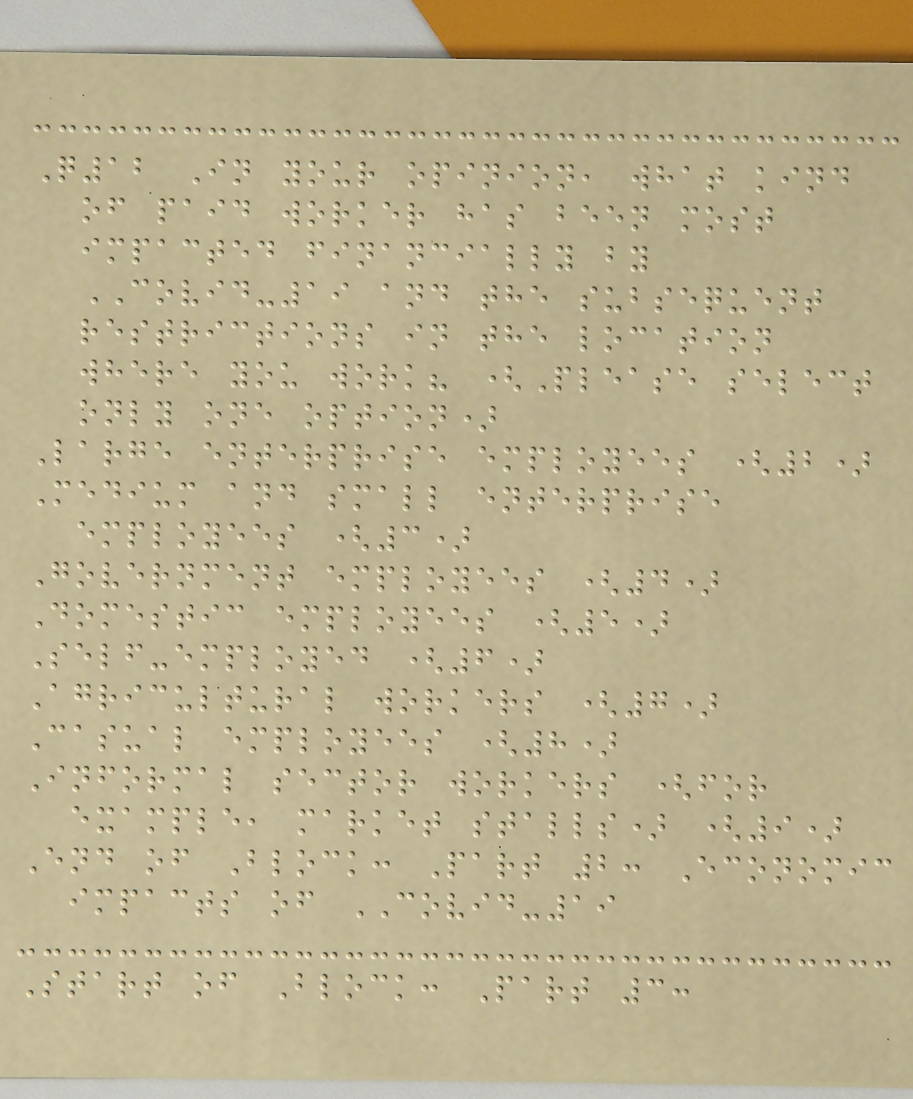Q12 In your opinion, what kind
of paid worker has been most
impacted financially by
COVID-19 and the subsequent
restrictions in the location
where you work? (Please select
only one option)
Large enterprise employees (2)
Medium and small enterprise
employees (3)
Government employees (4)
Domestic employees (5)
Self-employed (6)
Agricultural workers (7)
Casual employees (8)
Informal sector workers (for
example, market stalls) (9)
End of Block: Part 2: Economic
impacts of COVID-19
Start of Block: Part 3:
